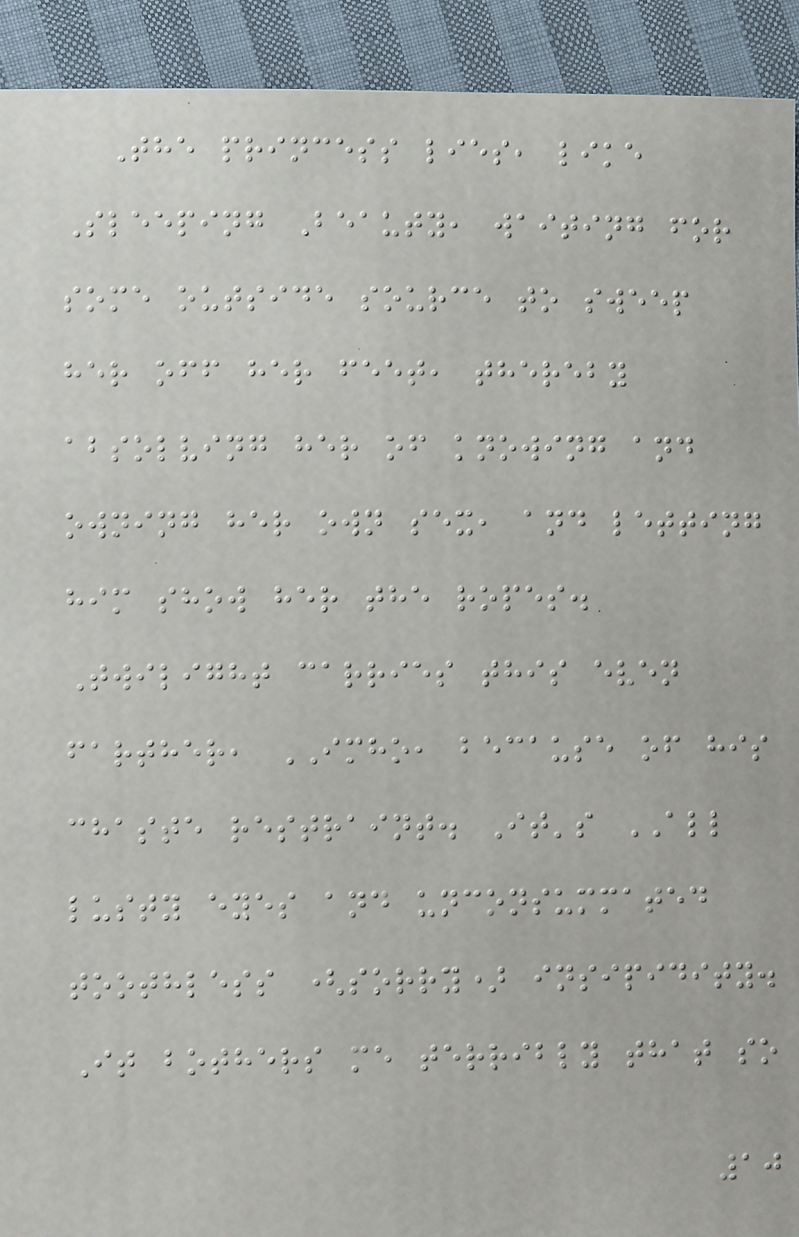The princess lies, like
Sleeping Beauty, waiting for
some outside source to sweep
her off her feet, thereby
absolving her of knowing and
owning her own sex, and letting
him show her the ropes.
Twilight carries this even
farther, IMHO, because of his
chaste restraint. It's ALL
lusty eyes and unconsummated
toothless (sorry) insipidity.
It bothers me terribly that so
10
